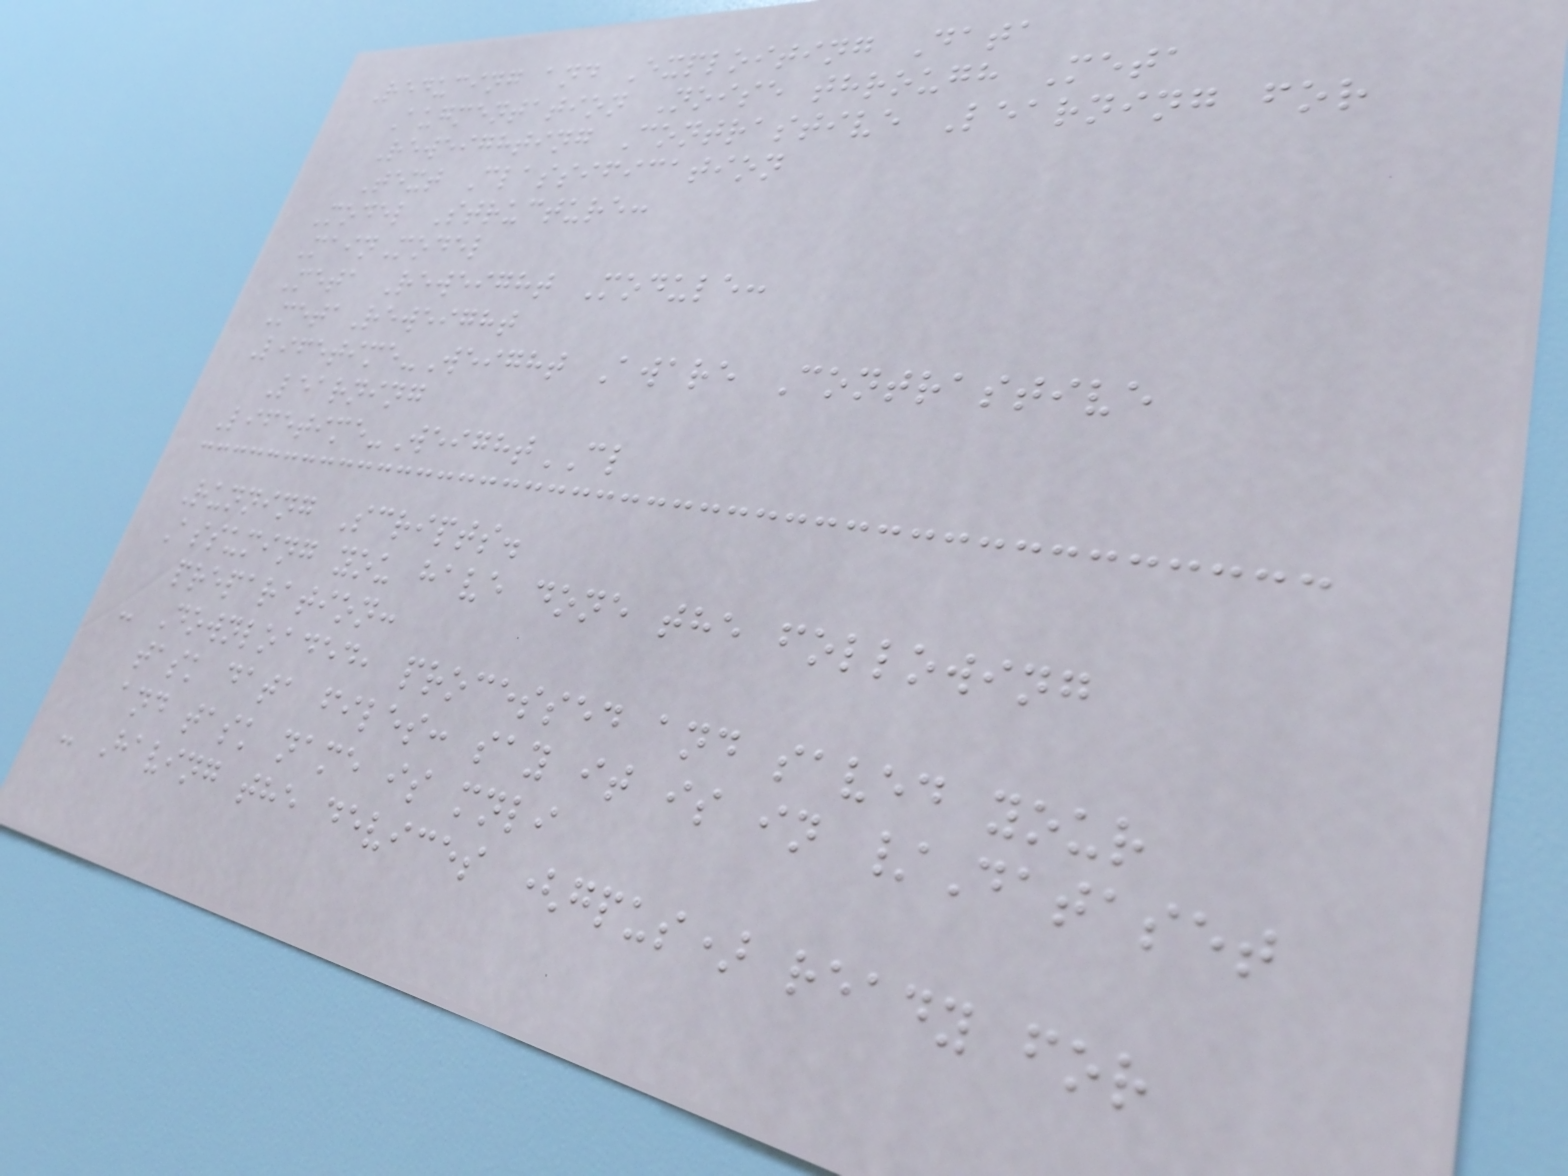Reducing and Exploiting Data
Augmentation Noise through Meta
Reweighting Contrastive Learning for
Text Classification
Model Structure:
MainModel
Meta Reweight Module:
MetaReweight
Lifetime-Weight Aware Contrastive
Learning
Lifetime-WeightCL
Running Scripts.
Assuming you have done the following
preparation:
- Downloaded, processed and saved your
task data files: say it is in /Dataset
and task name is mnli
- Having the devices (gpus) ready for
